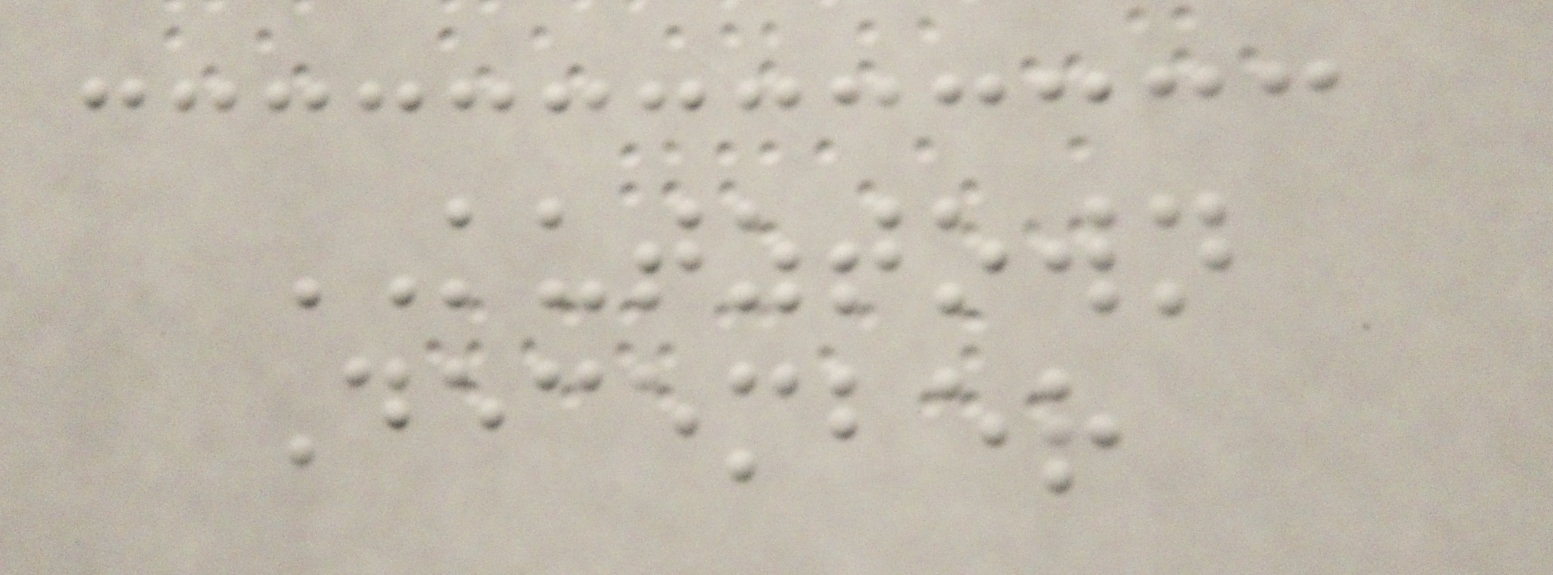KUTZTOWN
December
